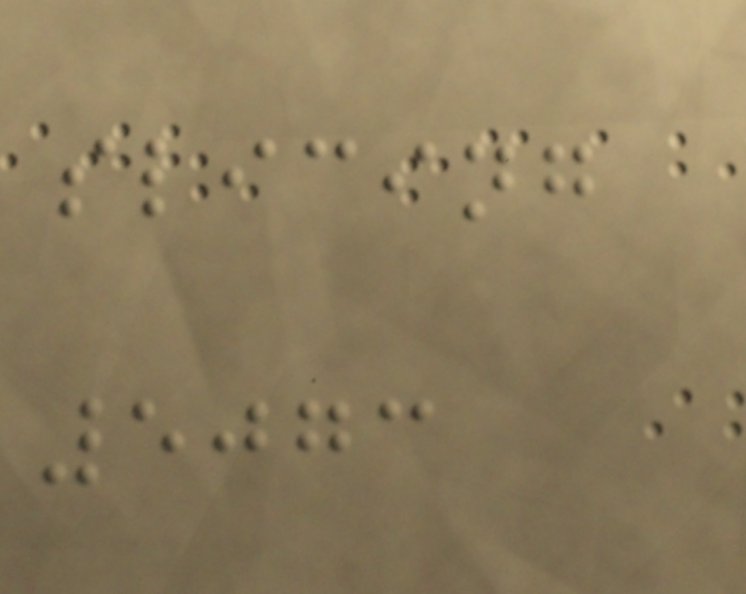slicing
5073
